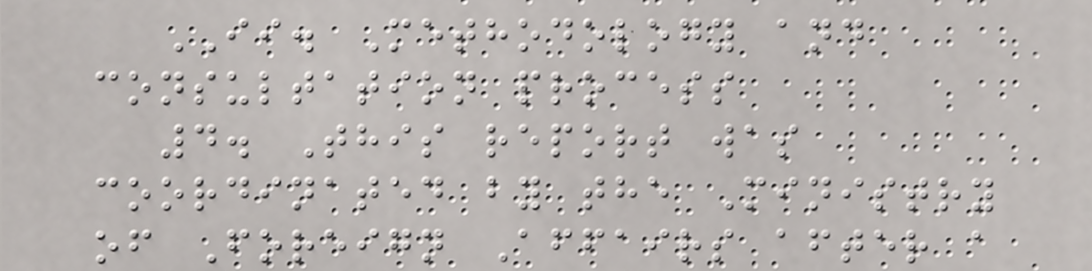II. Methodology and
consultation process
4. This report was
coordinated by the Ministry
of Foreign Affairs after a
